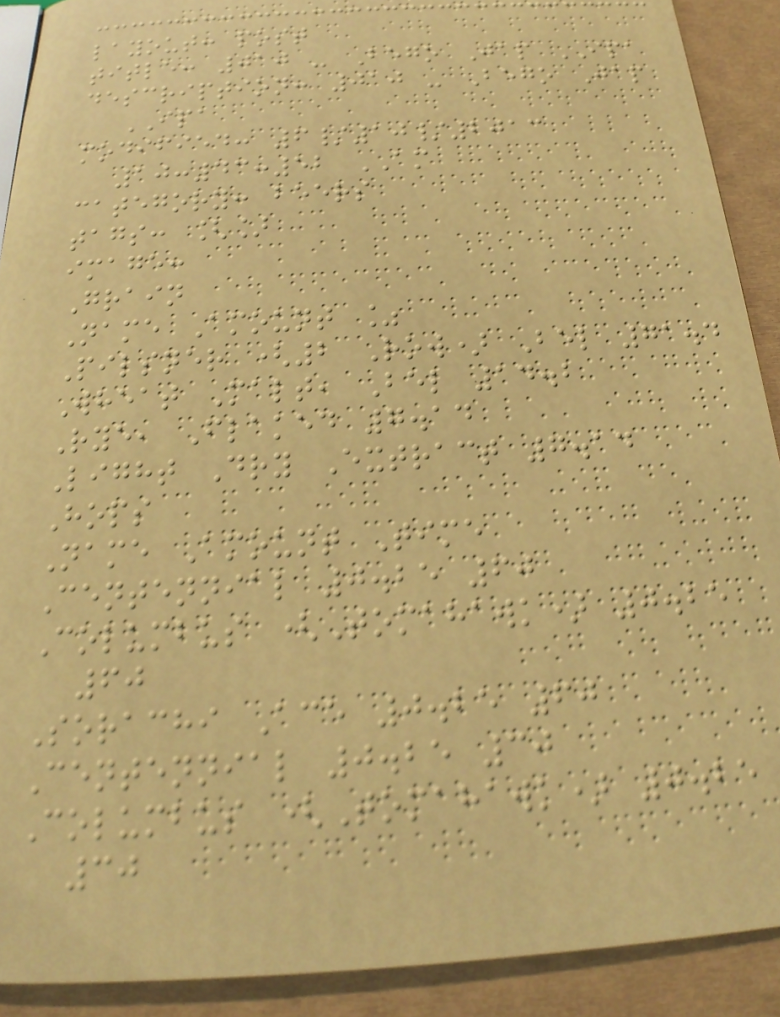layout: post
title: 010 - Bego Jap IPA
description: 010 - Bego Jap
IPA
modified: 6/10/2013
10:43:52 AM
category: beers
tags: []
image:
Grain
Name Amount %
Pilsner (2 Row) Bel 71.4
Wheat Malt, Bel 14.2
Rye, Flaked 7.14
Light Dry Extract 7.14
Hops
Name Amount Time
Centennial 0.25 60
Columbus (Tomahawk) 0.25
60
Sorachi Ace 0.25 60
Centennial 0.25 30
Columbus (Tomahawk) 0.25
30
